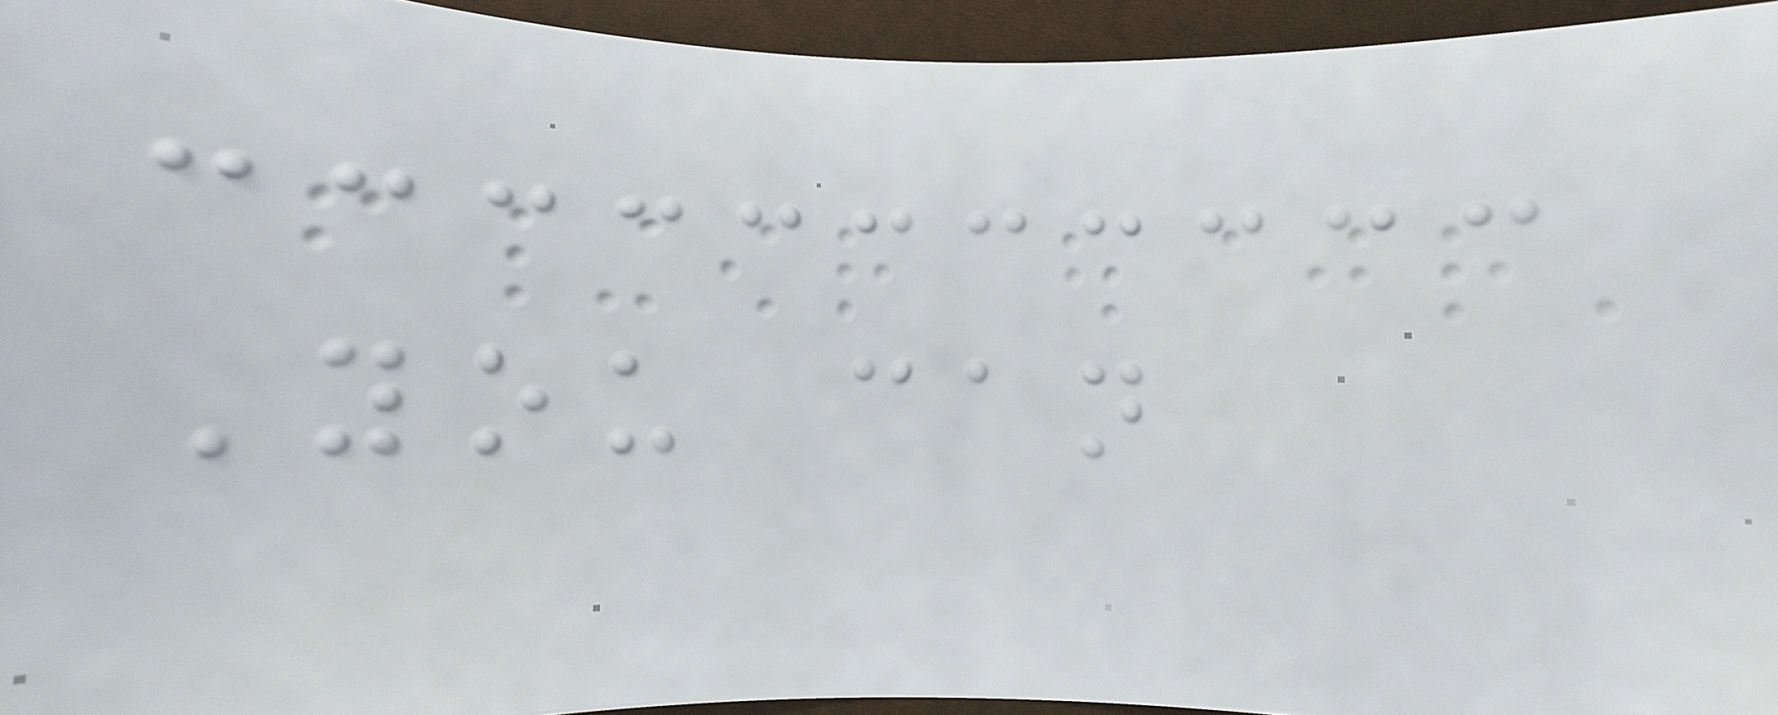You can
